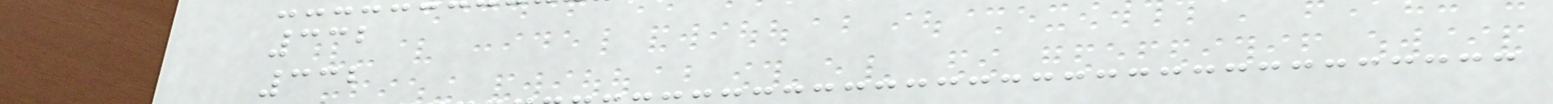332
332
